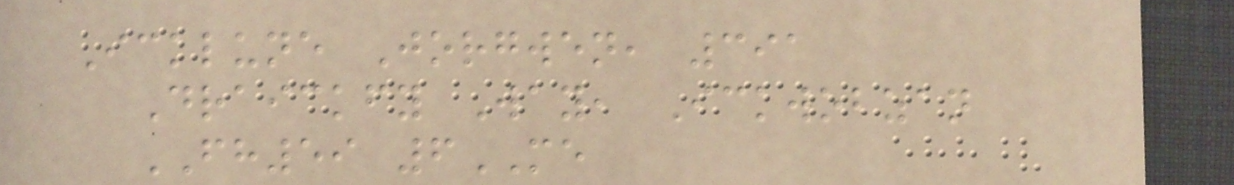Icklune Jorgwen, 391
Draickfy Way, Ickwobzan
FH59 6ME
